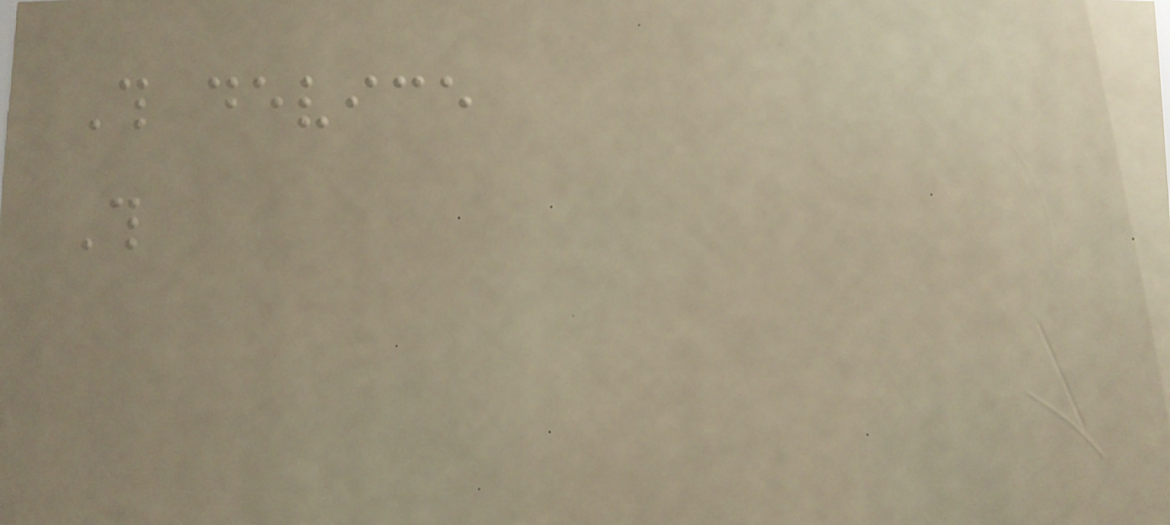This device
This
